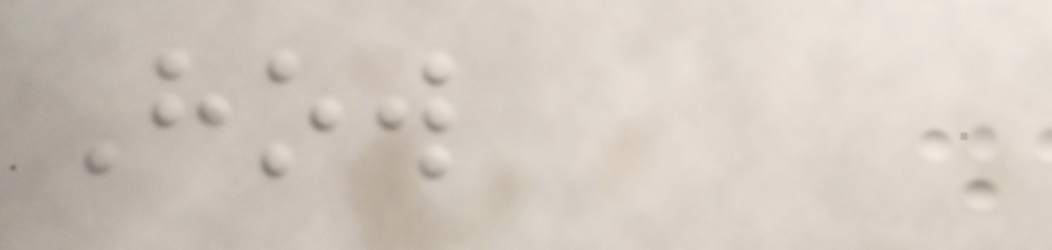How
